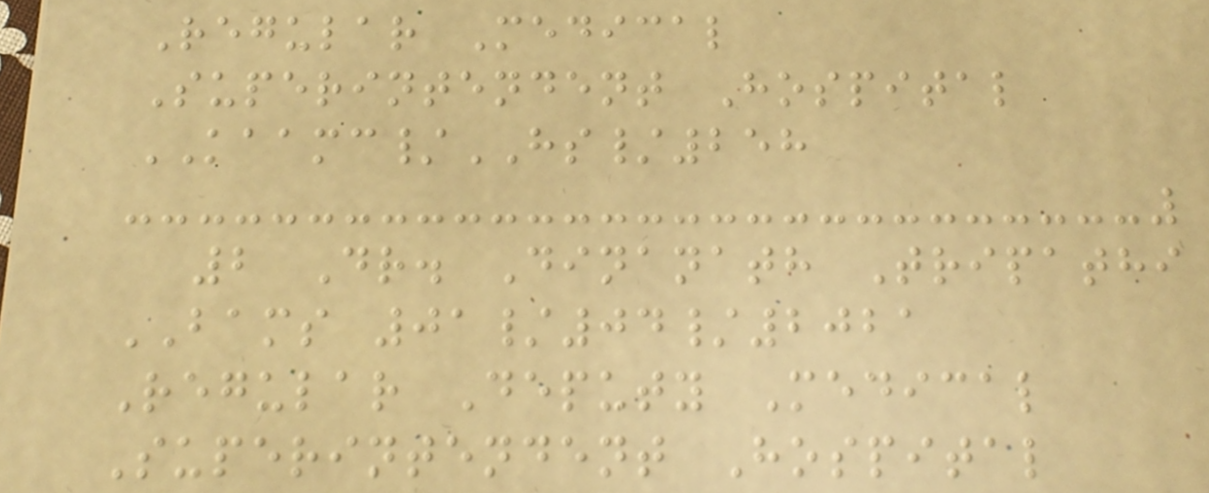Regular Medical
Superintendent Hospital
KAAMC/HS/258
2 Dr. Dinanath Tripathi
BAMS 01/04/2021
Regular Deputy Medical
Superintendent Hospital
